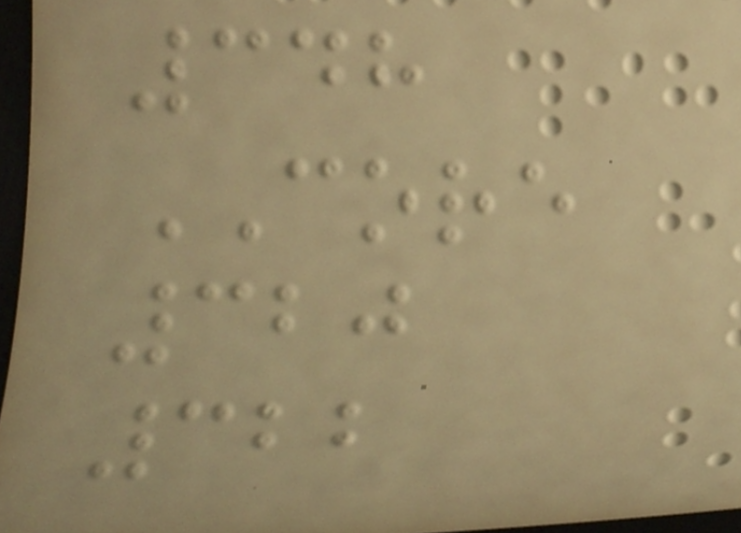348
CORE
320
322
